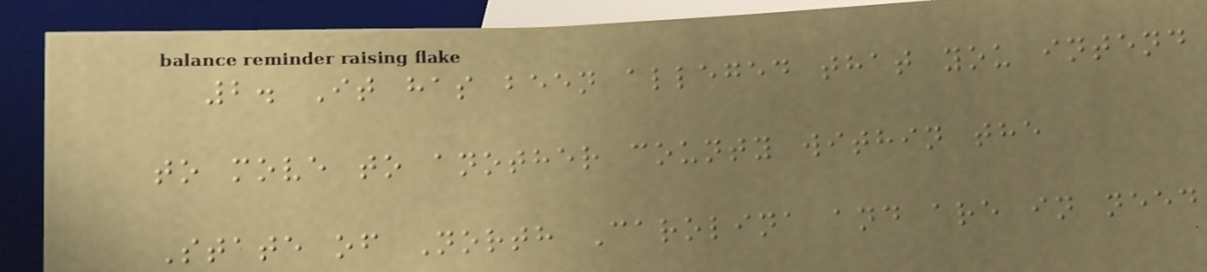2. It has been alleged that you intend
to move to another county within the
State of North Carolina and are in need
